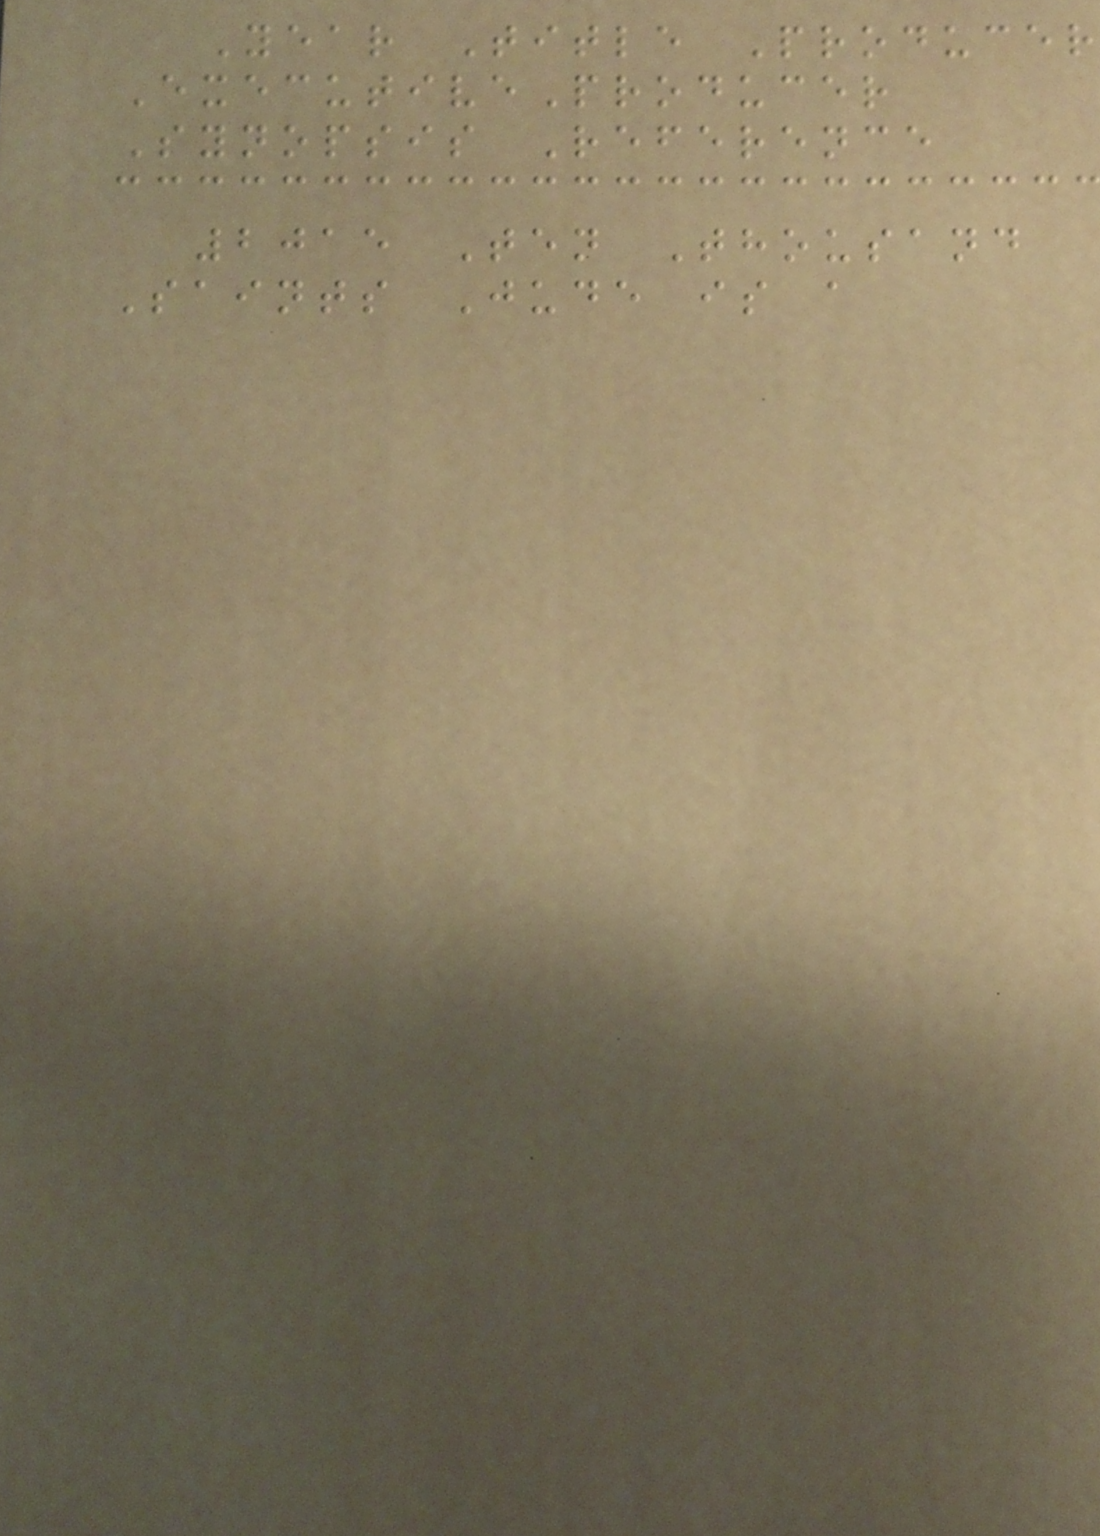Year Title Producer
ExecutiveProducer
Synopsis Reference
2015 Ten Thousand
Saints Jude is a
